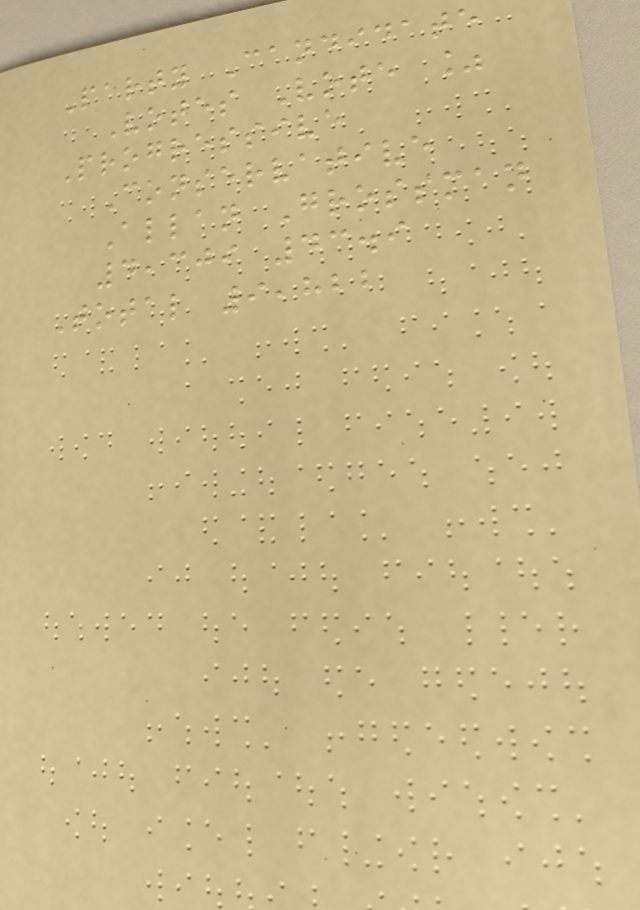Party Candidate
Votes Vote %
Progressive
Conservative
Allan Grossman
4,309 43.9
Total 9,822
